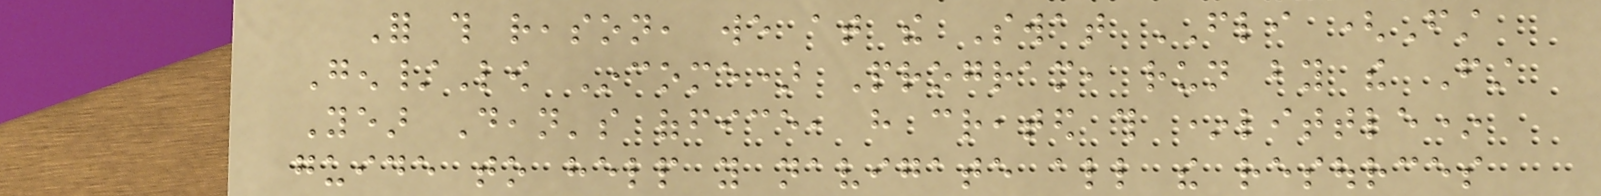For this reason, we at the Swat FLI (First
Gen/Low Income) Program, run by the First
Year Dean's office, have created this *little*
guide to help you navigate all the resources
